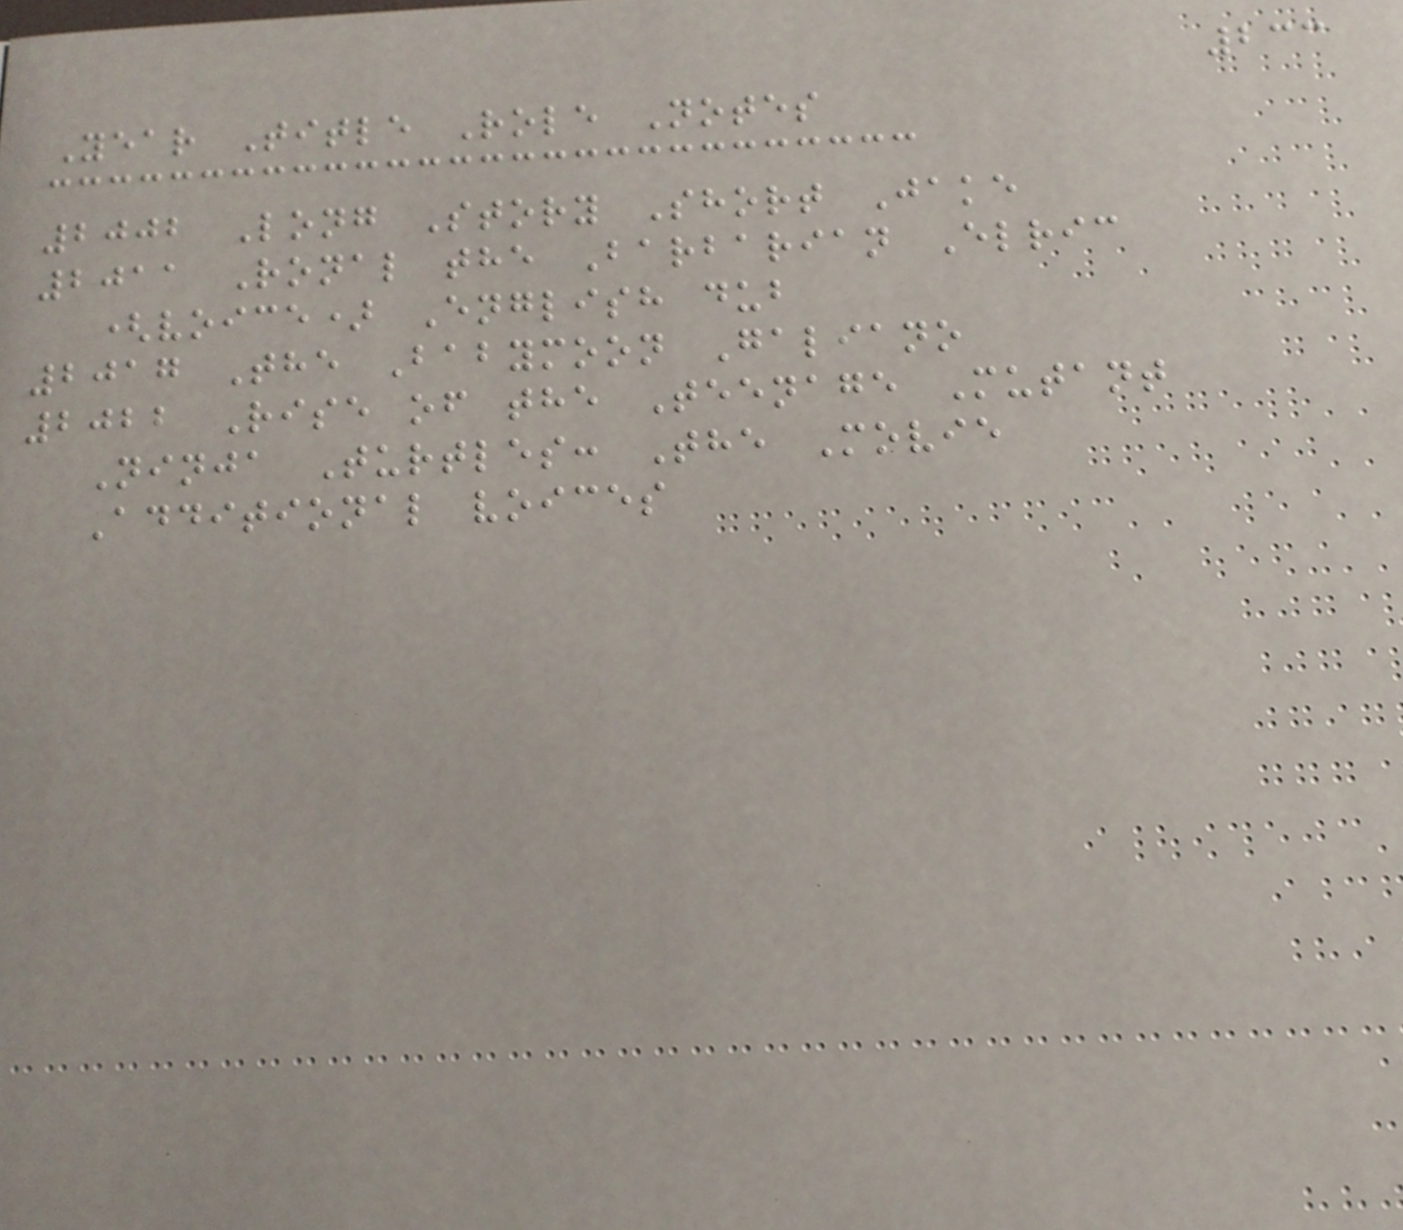233
Year Title Role Notes
2002 Long Story Short Jake
2011 Ronal the Barbarian Elric
(voice) English dub
2017 The Babymoon Galiano
2022 Rise of the Teenage Mutant
Ninja Turtles: The Movie
Additional voices
